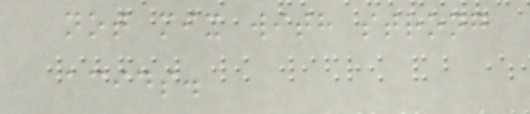not mix with strong
acids.
